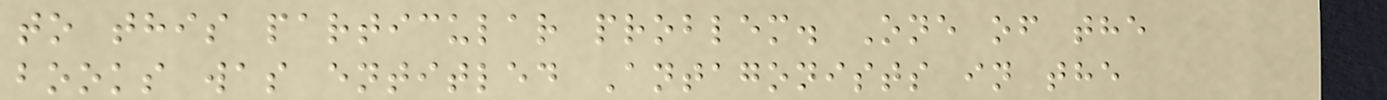to this particular problem. One of the
books was entitled Antagonists in the
